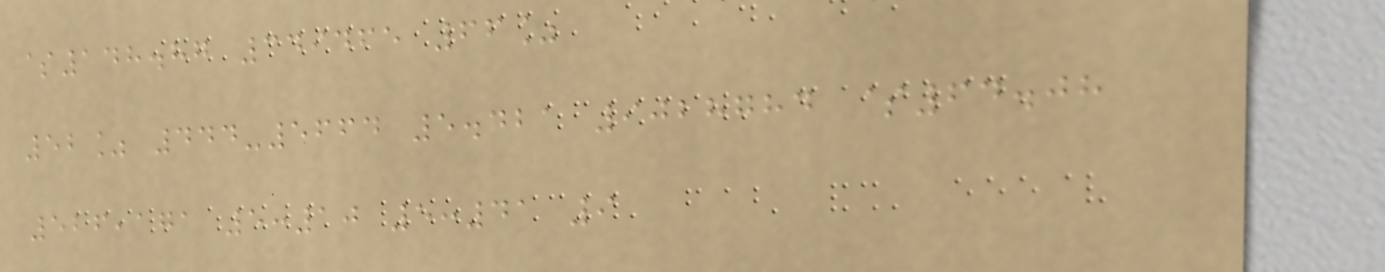$148.87 349465 66%
52% 444-5664 5.421 9028784 $64.08
526,171 5:10 5:41 9
